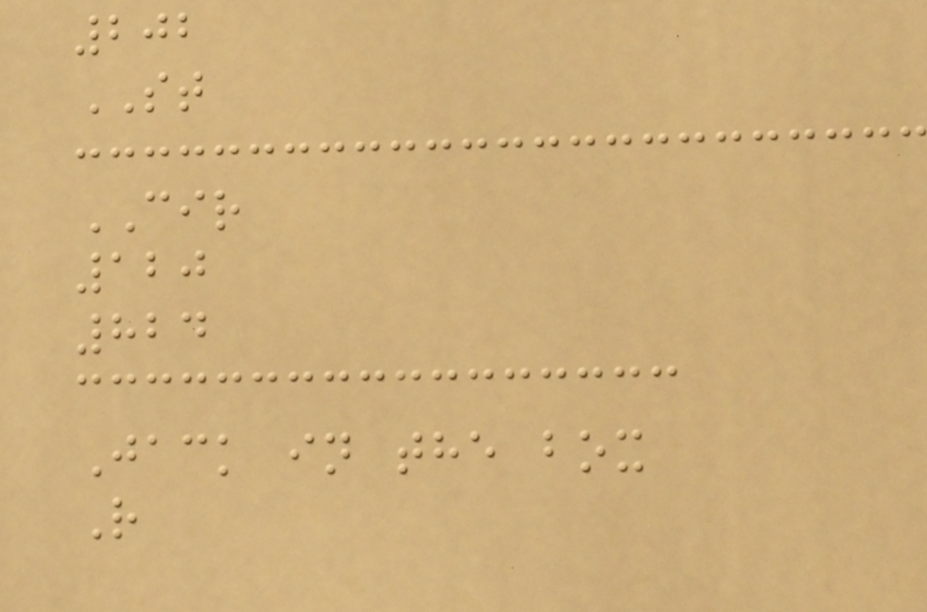202
ST
CIR
120
824
Jack in the box
R
